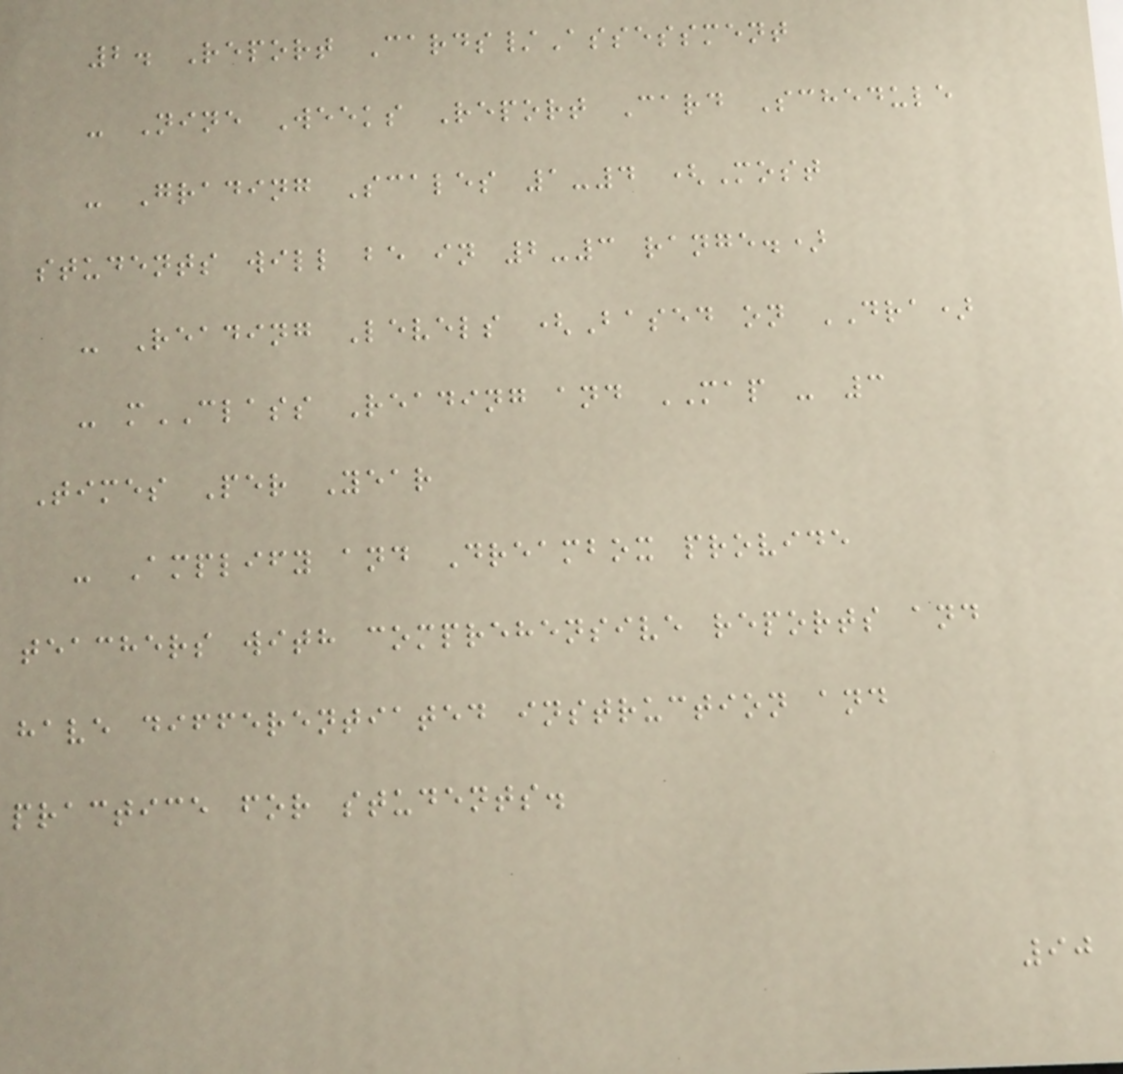2. Report Cards/Assessment
- Nine Weeks Report Card Schedule
- Grading Scales 1-4 (Most
students will be in 2-3 range.)
- Reading Levels (Based on DRA)
- mCLASS Reading and MAP - 3
Times Per Year
- Amplify and Dreambox provide
teachers with comprehensive reports and
have differentiated instruction and
practice for students.
90
